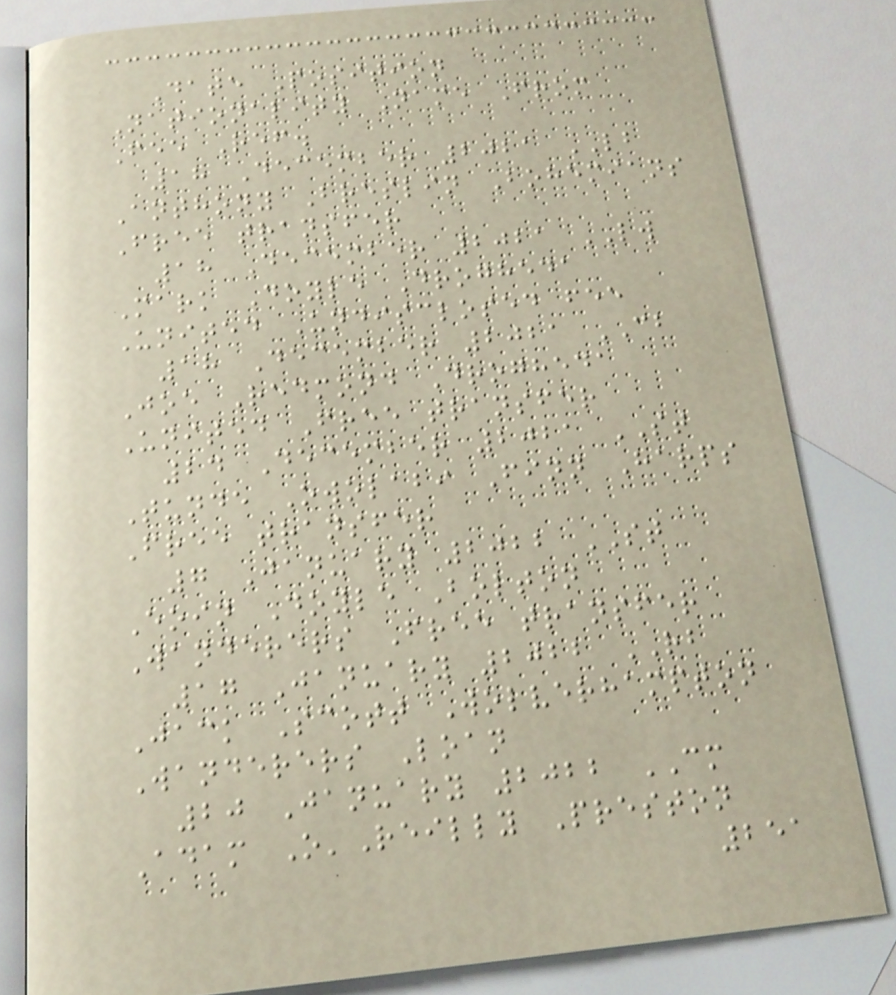Date Position
Nationality Name From
Fee Ref.
18 December 2021 LB
Anthony Breslin Bohemians
Free transfer
18 December 2021 LW
Mark Doyle Drogheda
United Undisclosed fee
18 December 2021 CB
Joe Redmond Drogheda
United Free transfer
24 December 2021 ST
Tunde Owolabi Finn Harps
Free transfer
7 January 2022 ST
Eoin Doyle Bolton
Wanderers Free transfer
17 January 2022 RB
Jack Scott Wolverhampton
Wanderers Loan
20 January 2022 CM
Adam O'Reilly Preston
251
